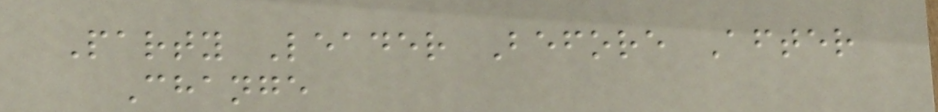Party Leader Before After
Change
